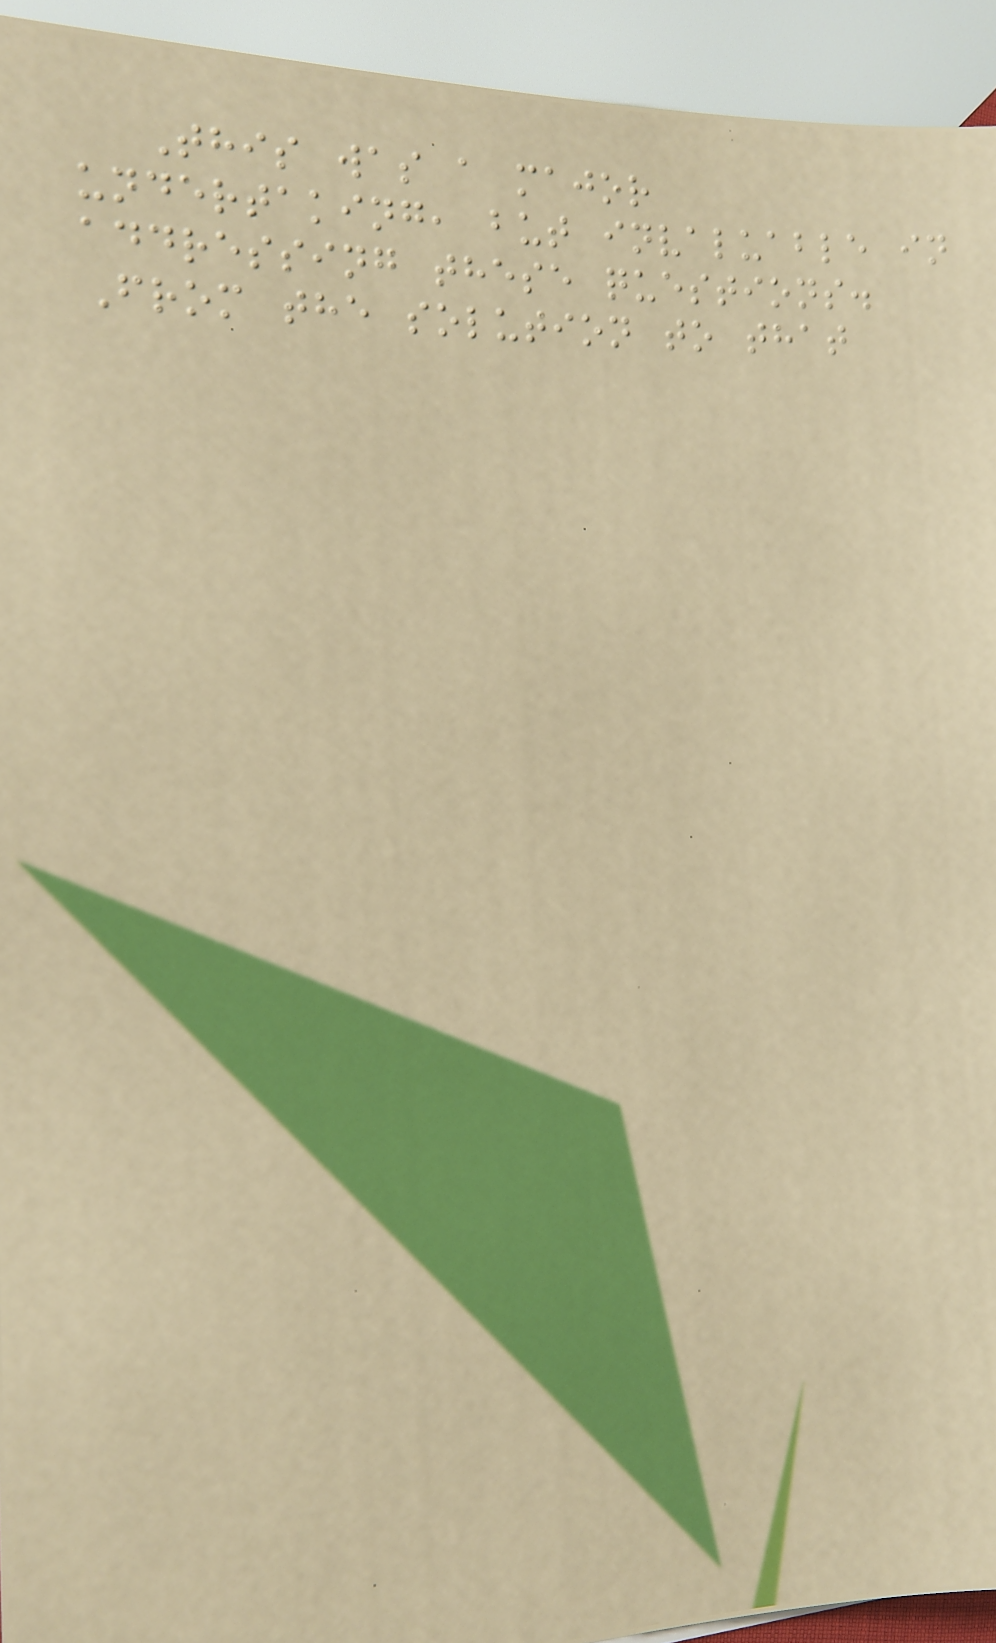This was a major
undertaking, but invaluable in
addressing these questions.
From the solution to that
